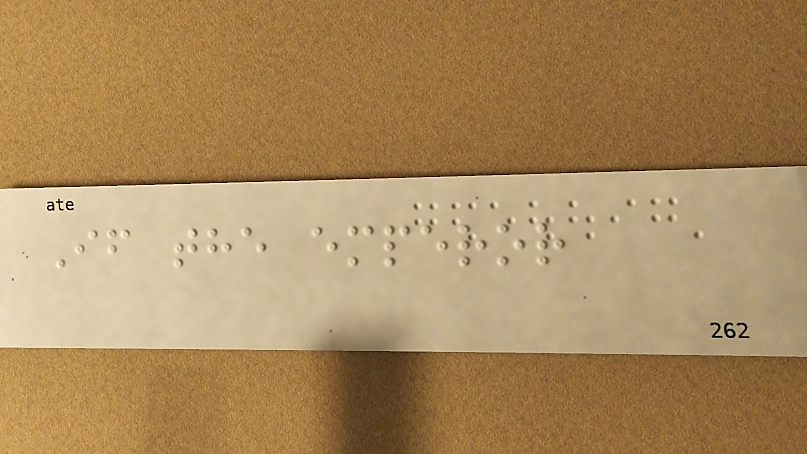If the emperor
